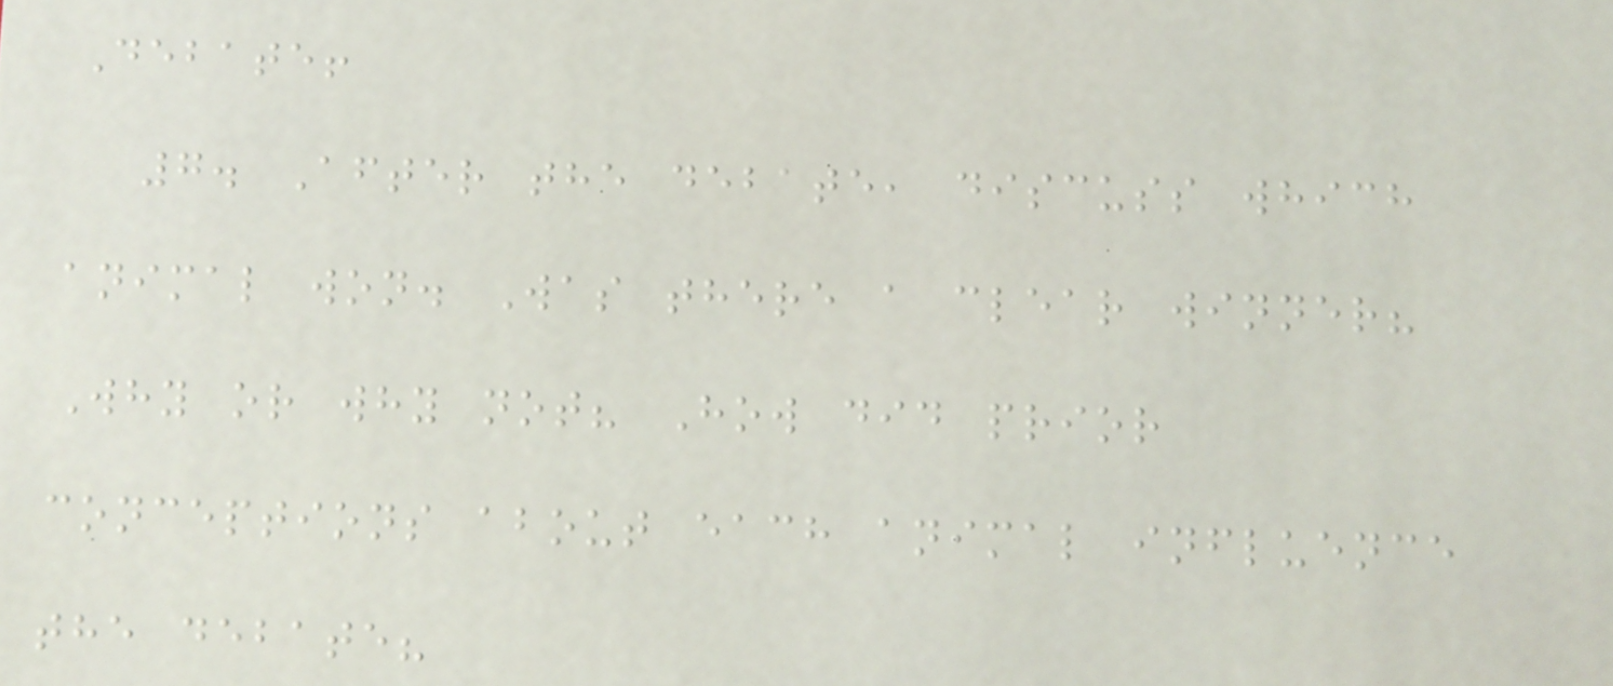Debate!
7. After the debate, discuss which
animal won. Was there a clear winner?
Why or why not? How did prior
conceptions about each animal influence
the debate?
